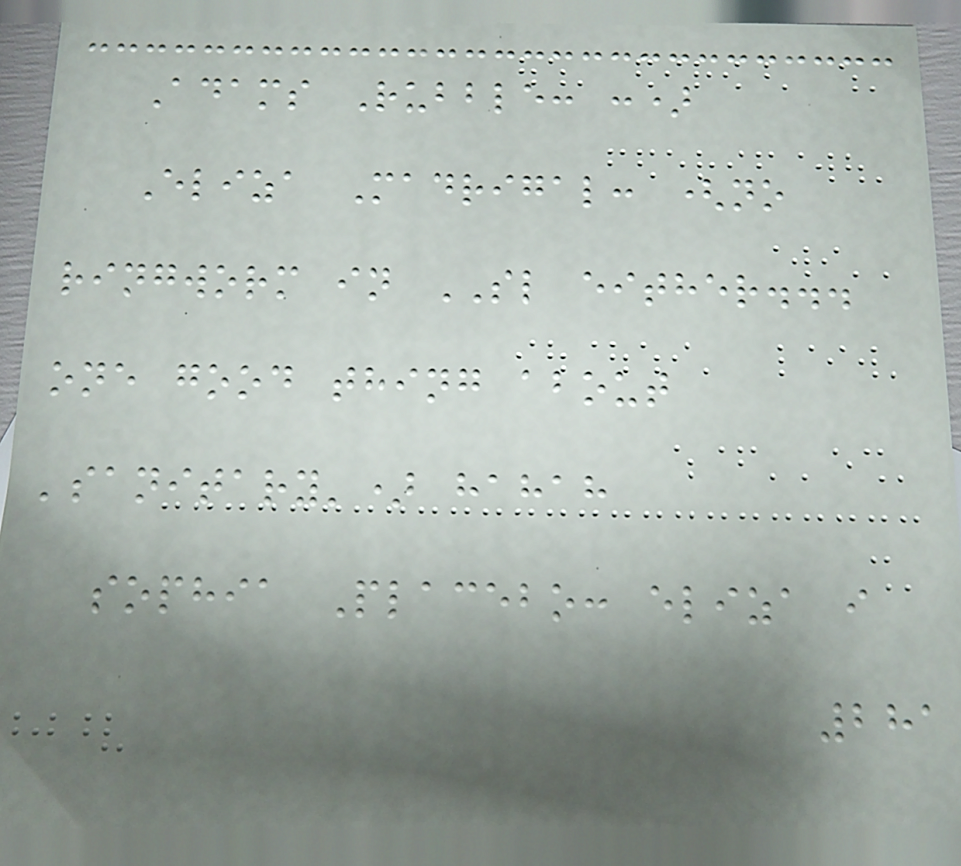Adams Rubble: :)
Eliza Madrigal: (no
ringworm in SL either...
one good thing about
'sanitary') hahah
sophia Placebo: eliza i
281
